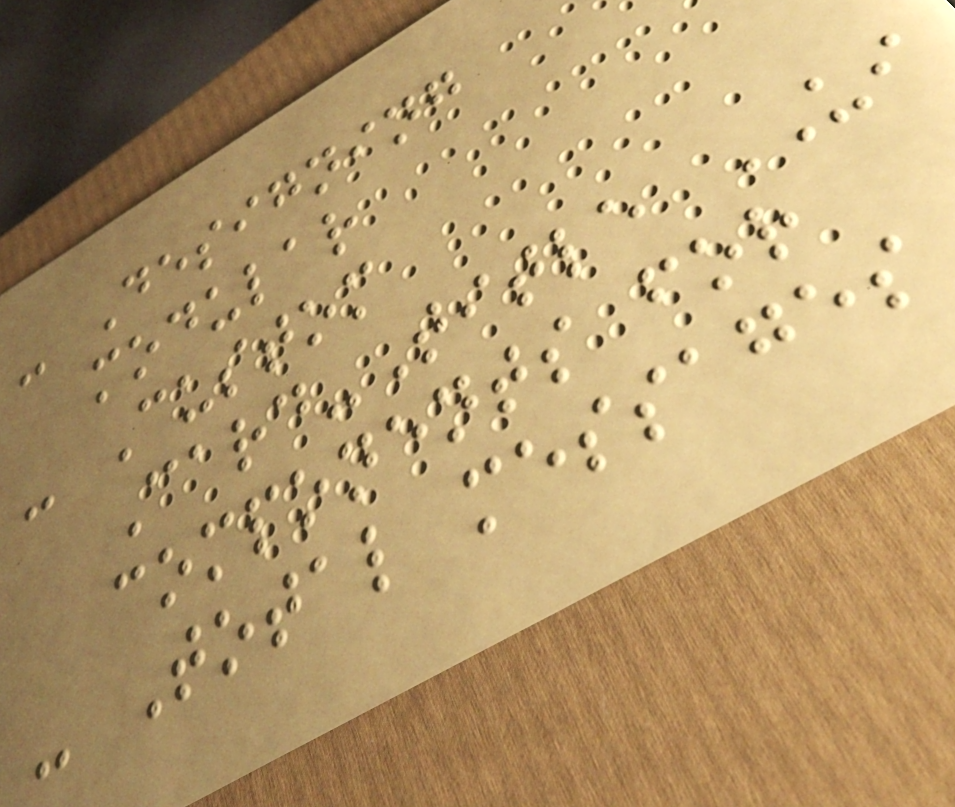- Designing
modular
- Custom
Card-Title UI
components for
- Total messages
